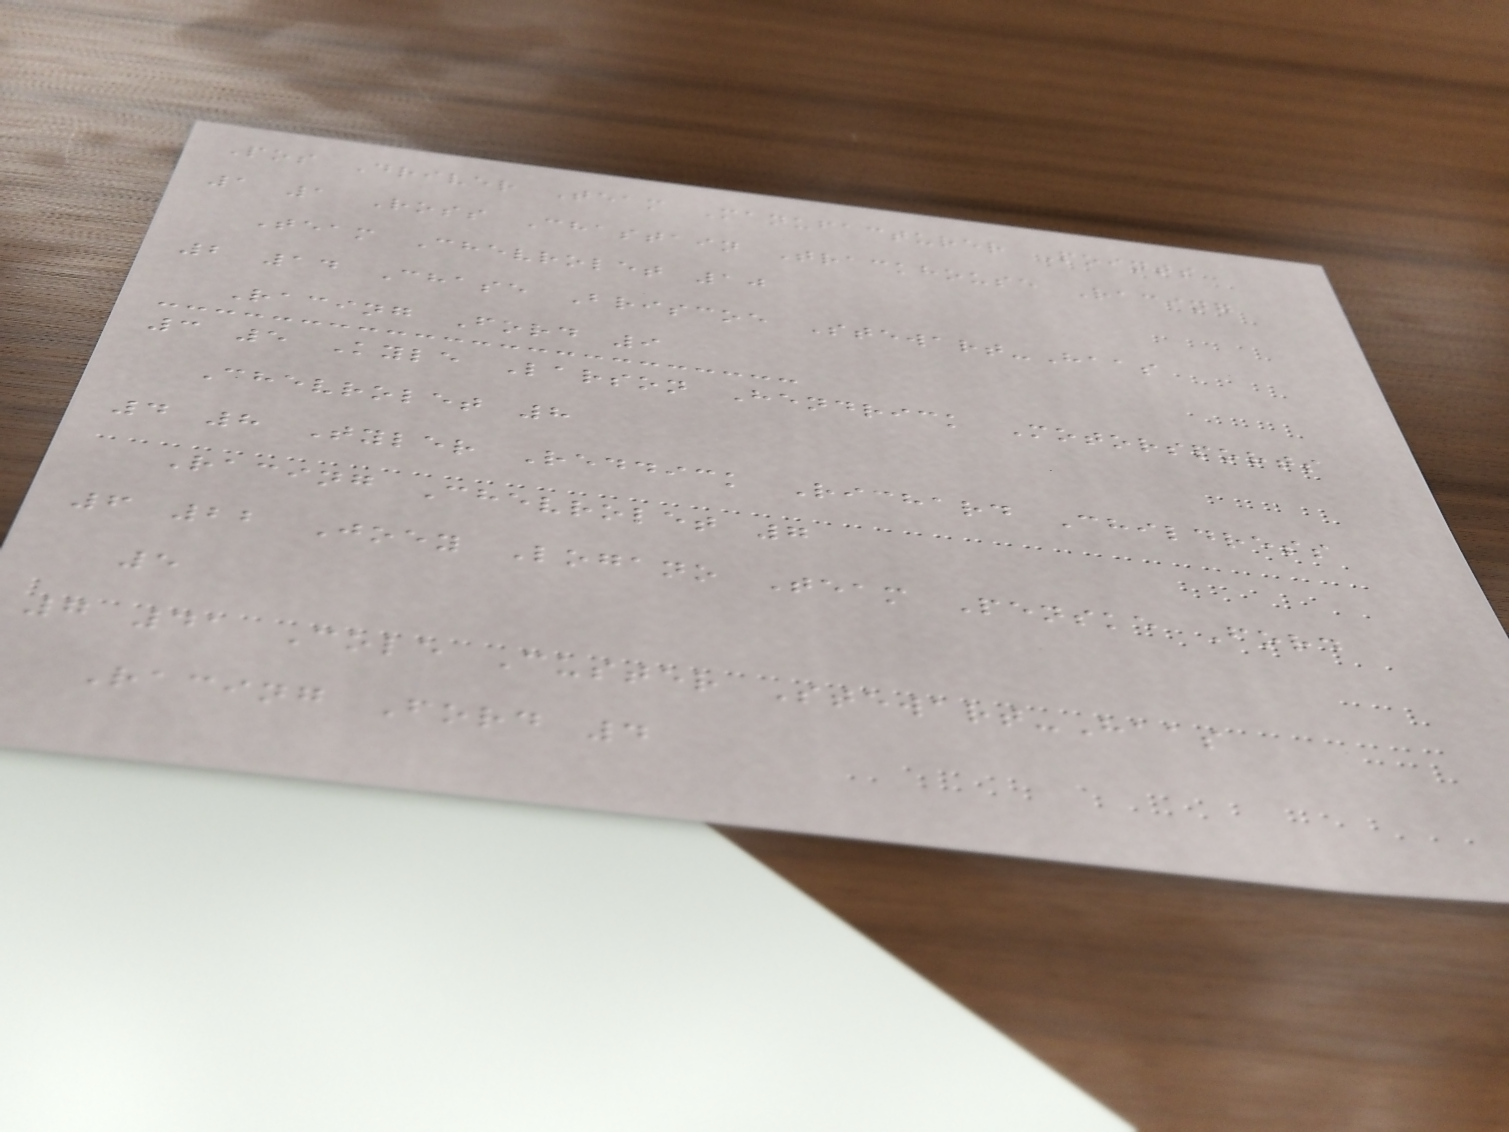Pos Driver Team Manufacturer Points
1 1 Ross Chastain Trackhouse Racing
Team Chevrolet 10
2 14 Chase Briscoe Stewart-Haas
Racing Ford 9
3 5 Kyle Larson Hendrick Motorsports
Chevrolet 8
4 8 Tyler Reddick Richard Childress
Racing Chevrolet 7
6 22 Joey Logano Team Penske Ford
5
7 41 Cole Custer Stewart-Haas
Racing Ford 4
